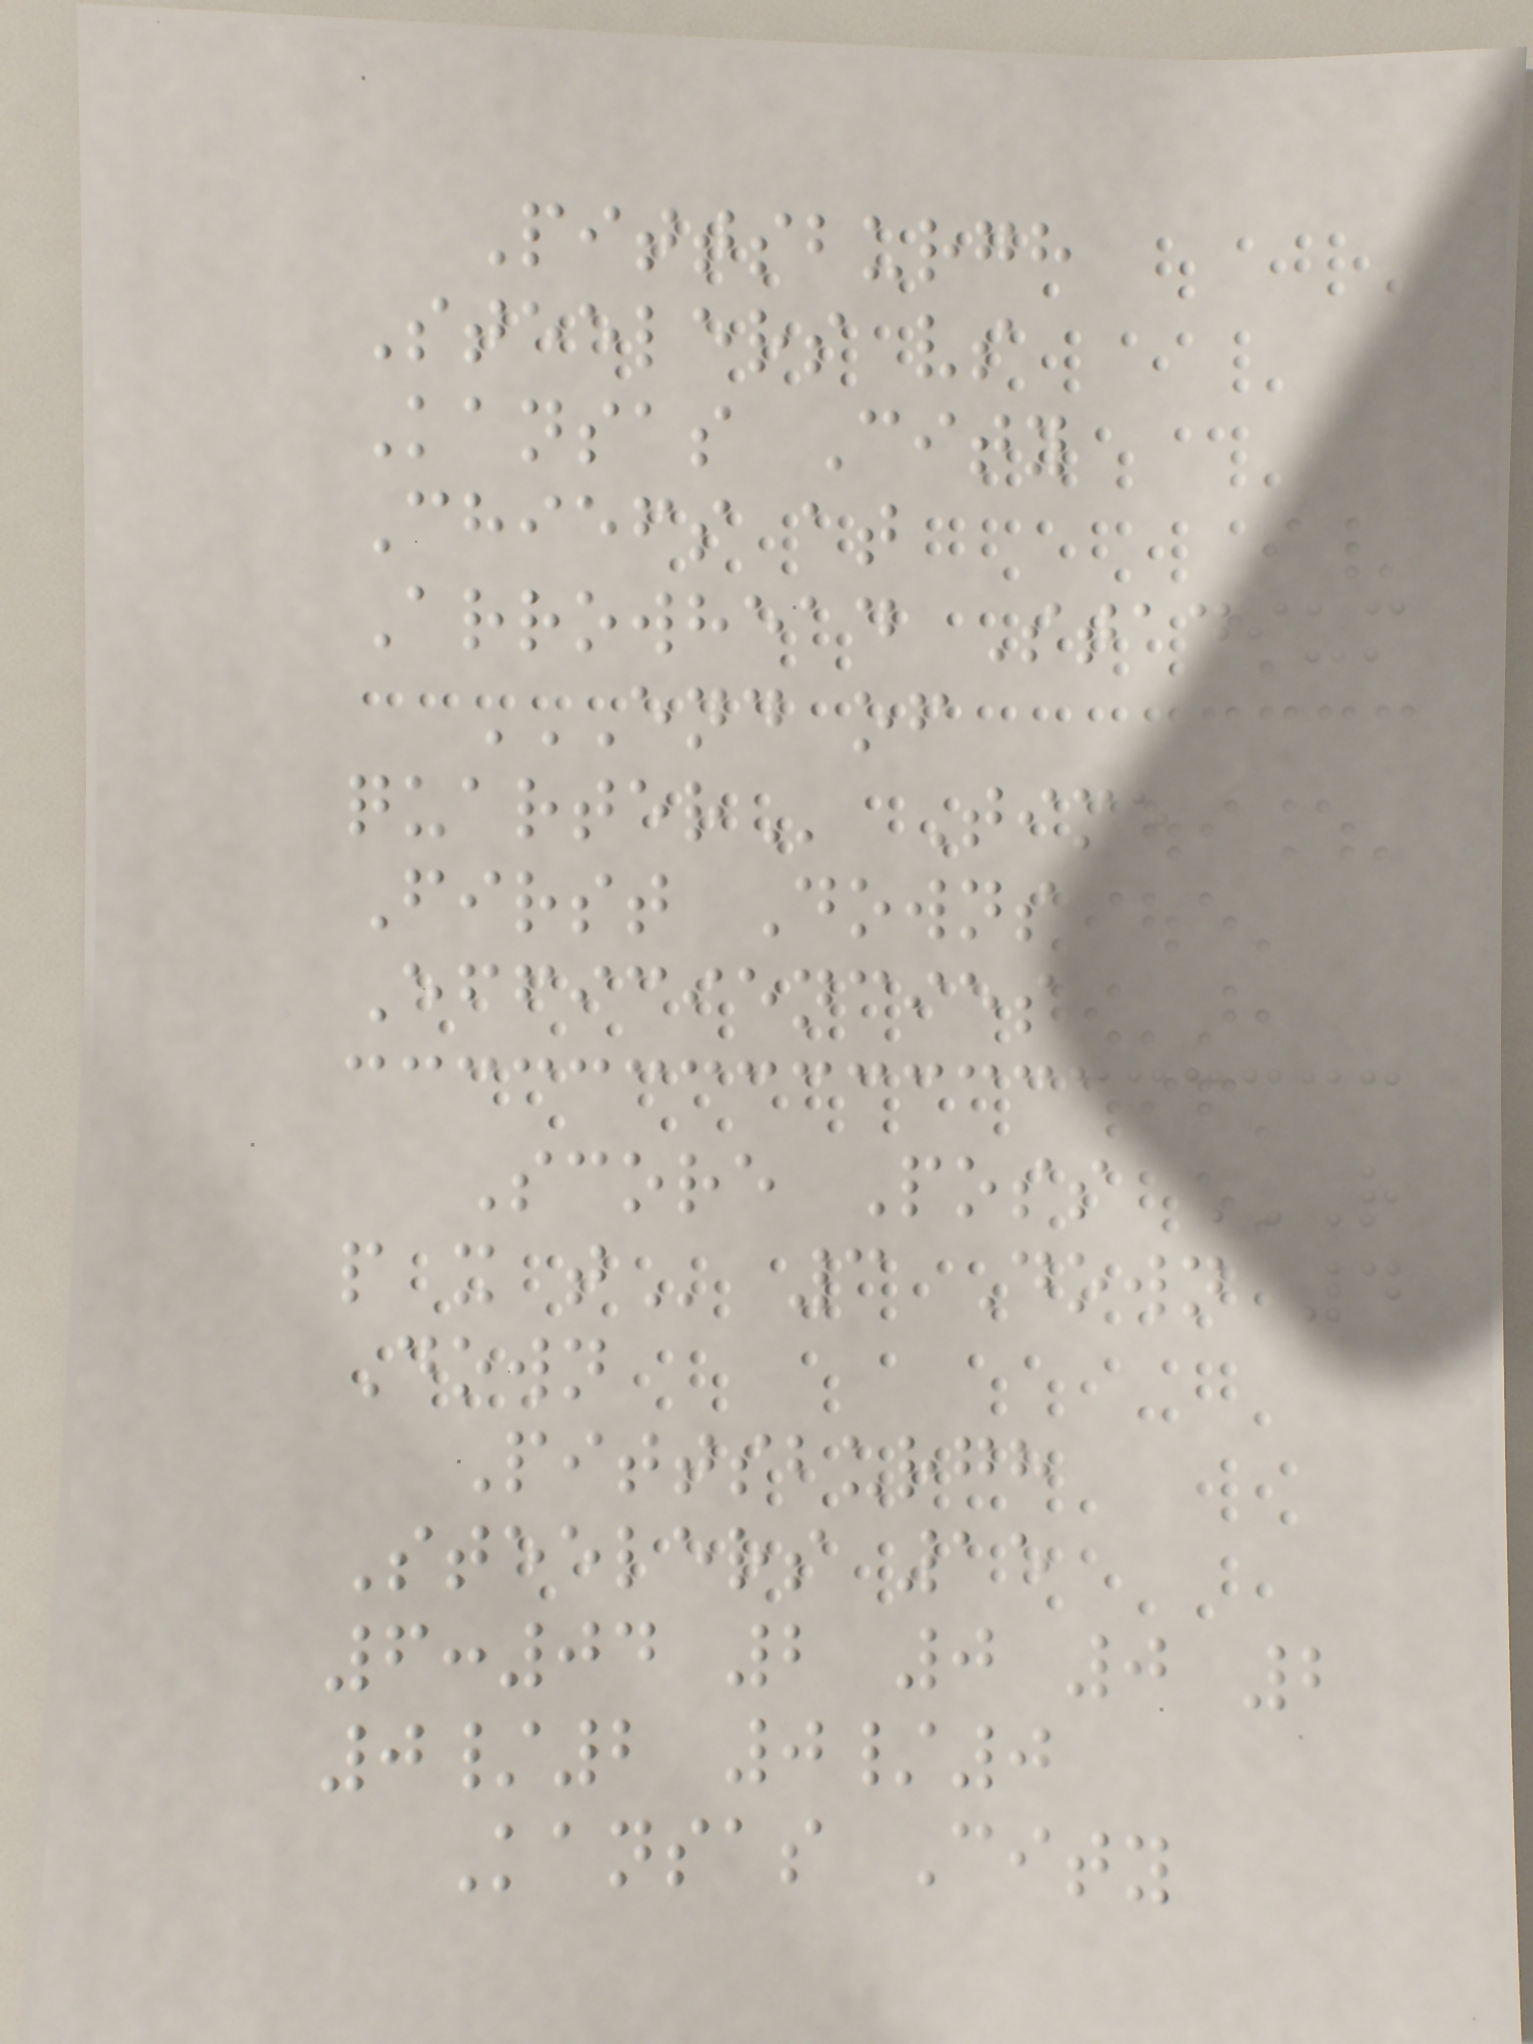Pittsburgh
Steelers vs
Kansas City
Chiefs at
Arrowhead Stadium
END OF
QUARTER Time
First Downs
Efficiencies
Score Poss R
P X T 3 Down 4
Down
Pittsburgh
Steelers 15
6:04 2 0 0 2
0/2 0/0
Kansas City
